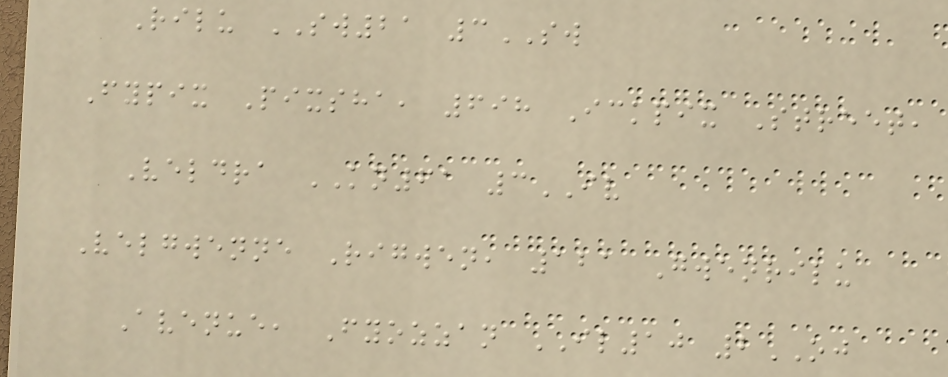Rilu SW21 3SW
Fypix Pixsha, 698 Ickpix Street,
Veldra KN61 3IV
Velgwenne Rigwen, 121 Gwenrilu
Avenue, Fyozzan IL10 2OJ
